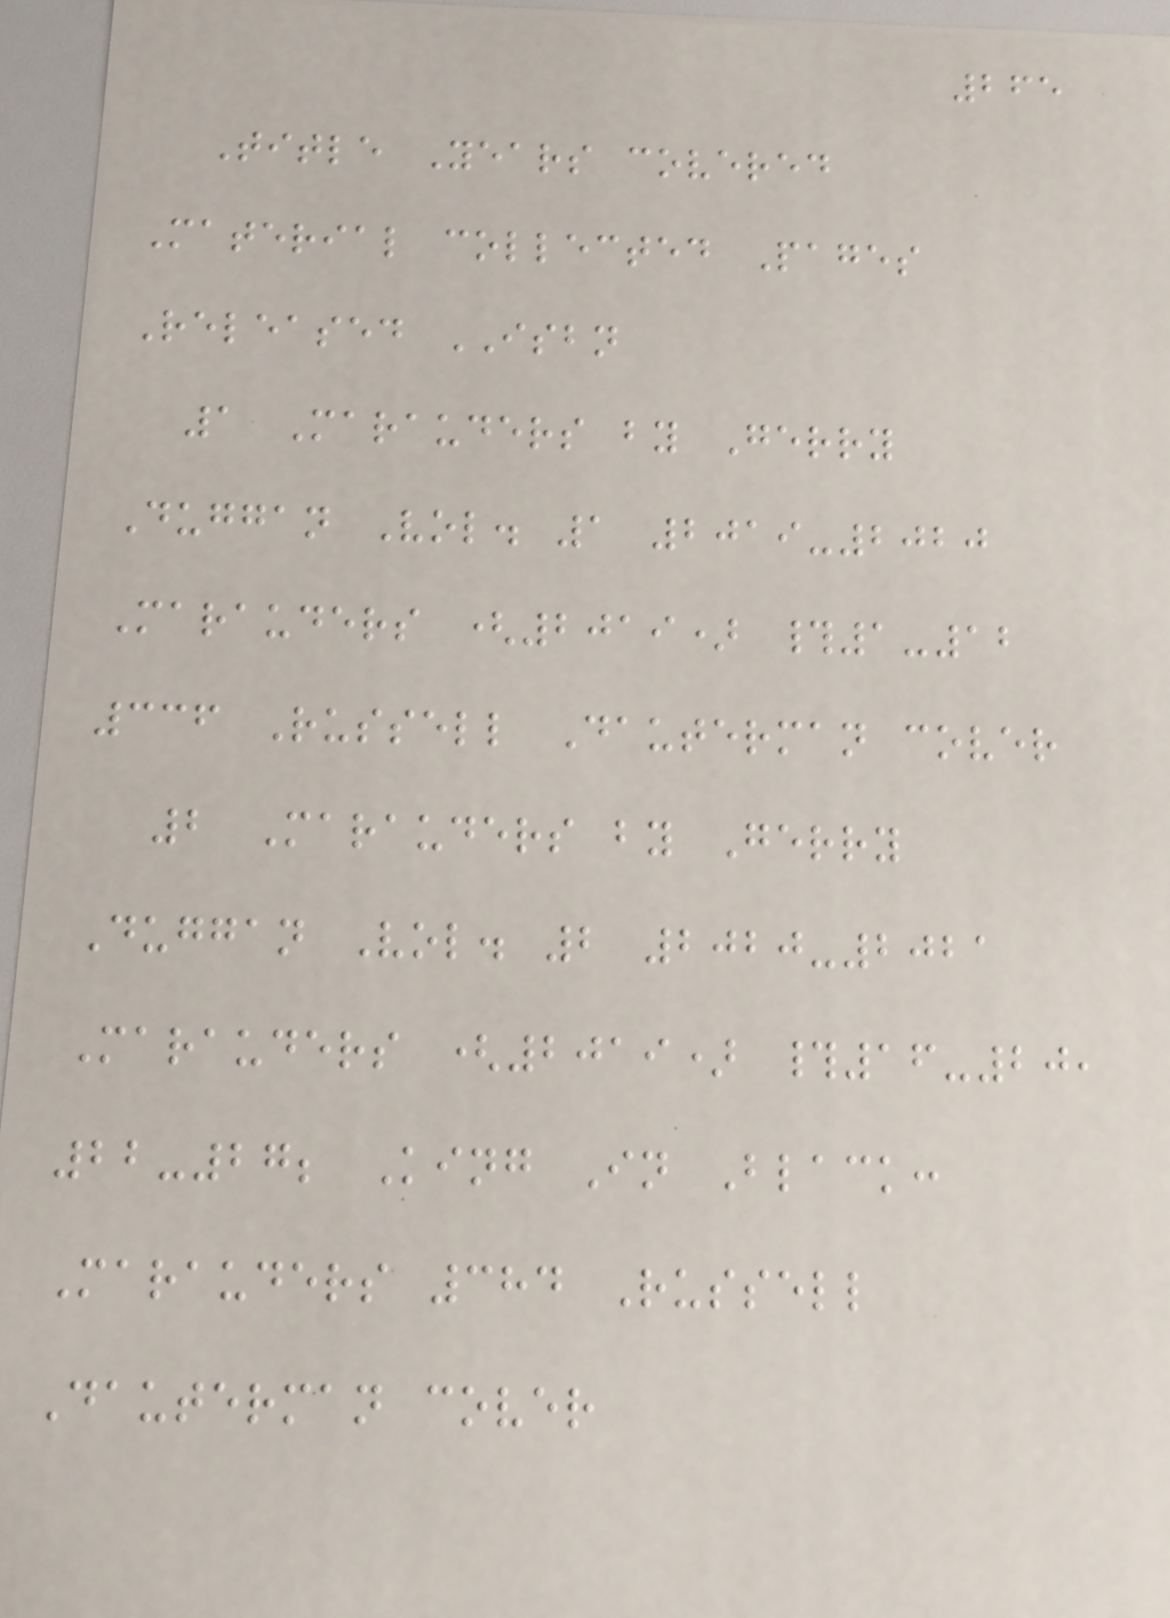265
Title Years covered
Material collected Pages
Released ISBN
1 Marauders by Gerry
Duggan Vol. 1 2019-2020
Marauders (2019) #1-12
336 Russell Dauterman cover
2 Marauders by Gerry
Duggan Vol. 2 2020-2021
Marauders (2019) #16-20,
22-27; King In Black:
Marauders 384 Russell
Dauterman cover
